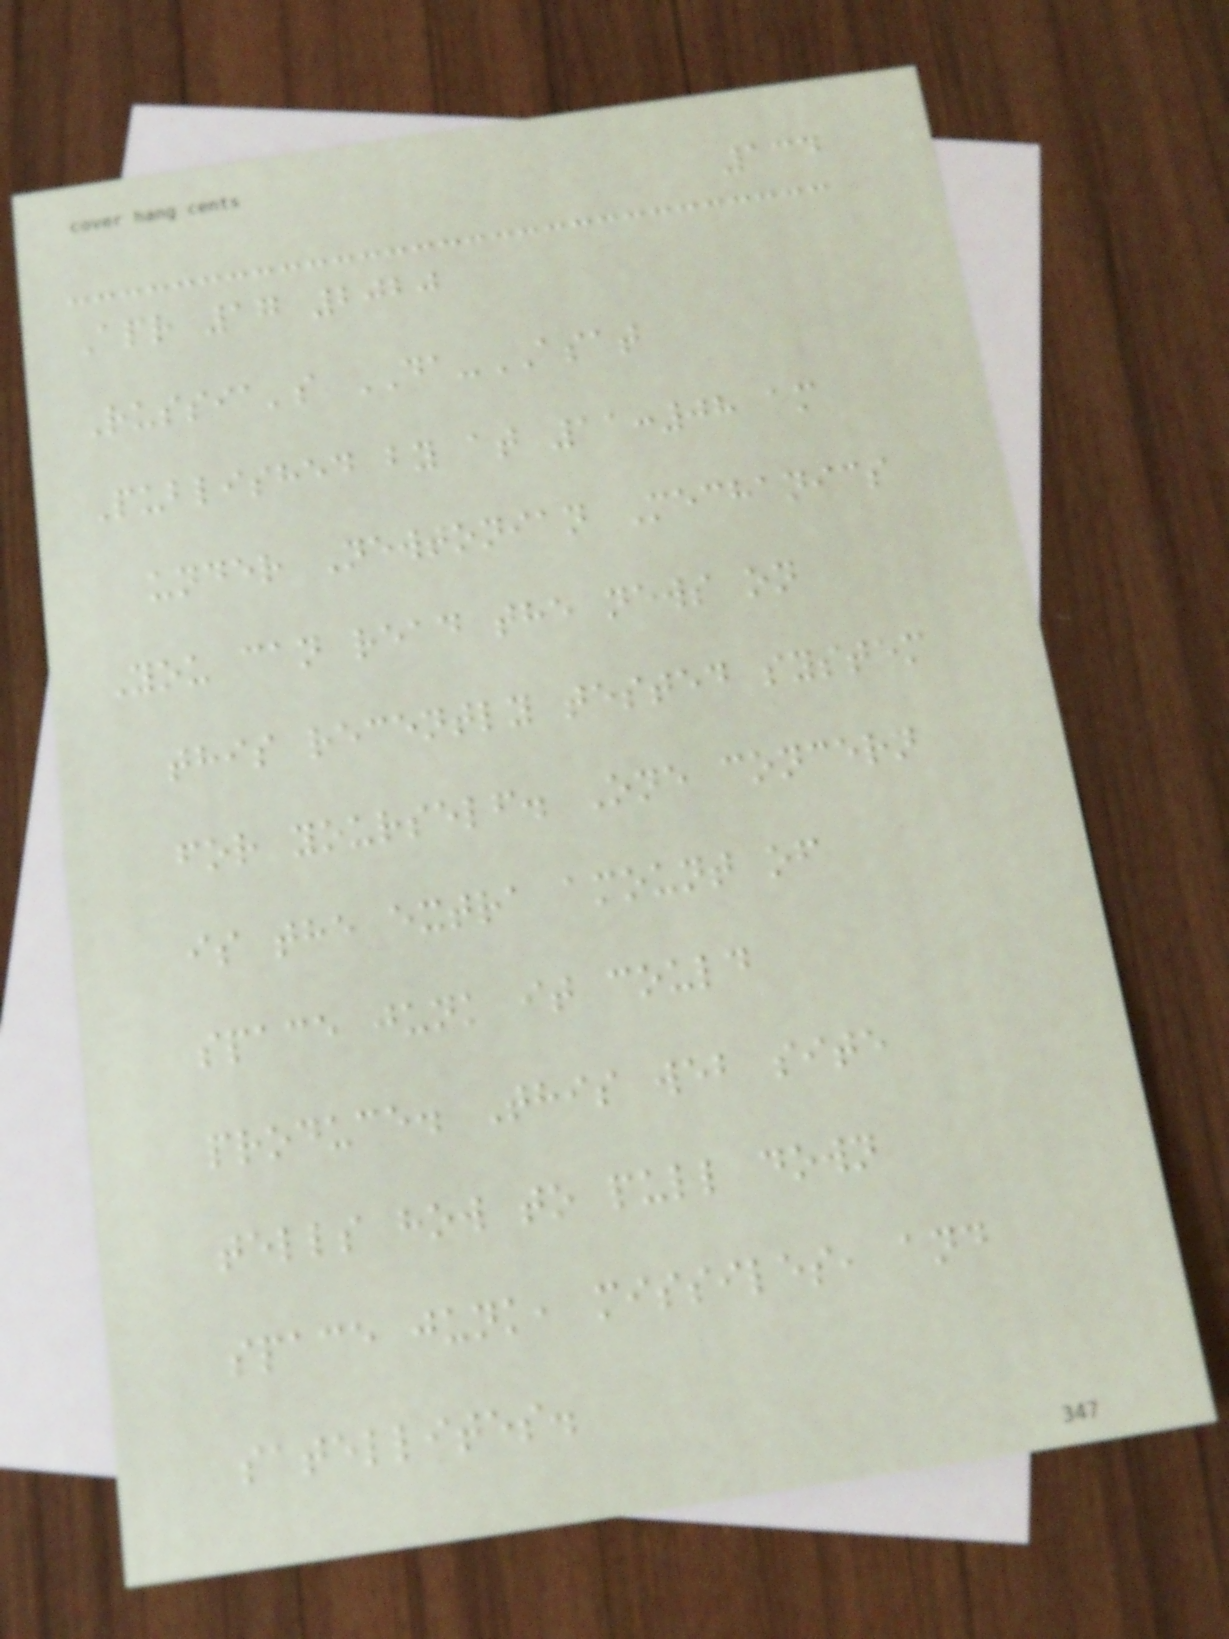134
Apr 17 2020
Russia's DA-ASAT
Published by at 11:08 am
under Newtonian Mechanics
You can read the news on
this recently tested system
for yourself. One concern
is the extra amount of
space junk it could
produce. This web site
tells how to pull down
space junk, missiles, and
satellites.
